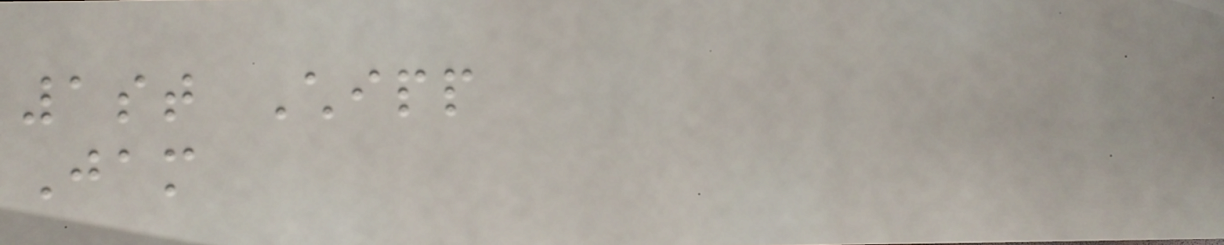1st Chipp
Jam
